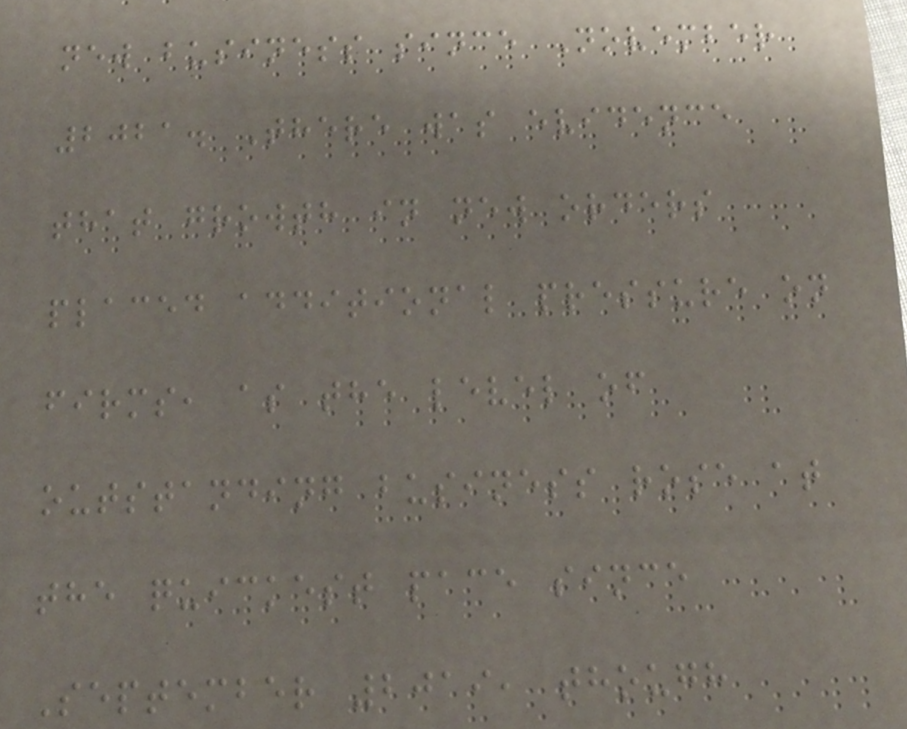new business since November
2021. There was evidence
that growth in new orders
placed additional pressure on
firms, as the level of
outstanding business rose at
the quickest pace since
September 2019, though
